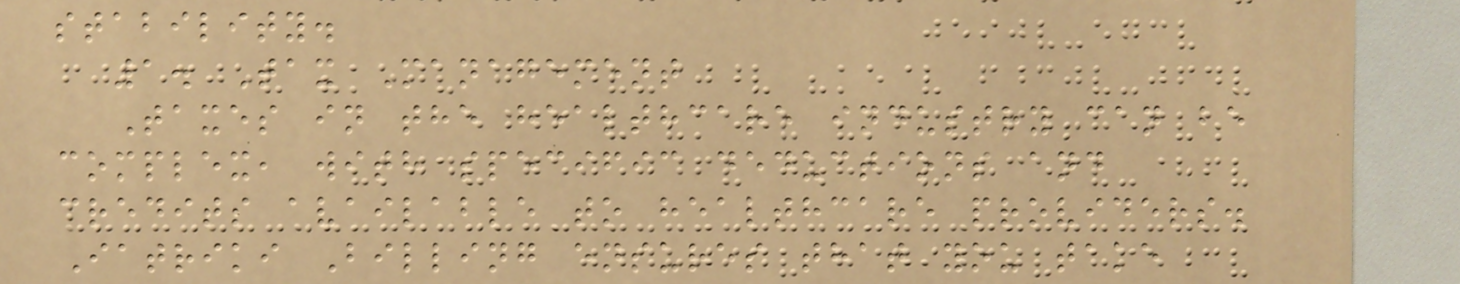stability.
1. Tax Management
Taxes in the healthcare industry can be
complex, with specific deductions and
credits available to healthcare providers.
Iatriki Billing ensures that you take
